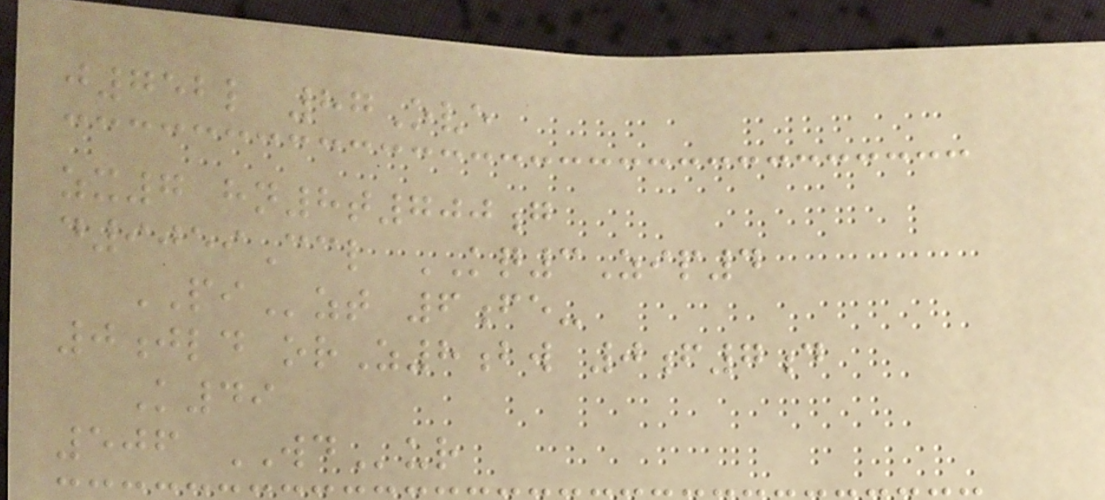j752l 87Ove
zx7 hn8t700g
d9059Ccl KQ3Zip4
PIzt 6fe-
0jld orZ8bw 0f7d
K49
506 WDur
